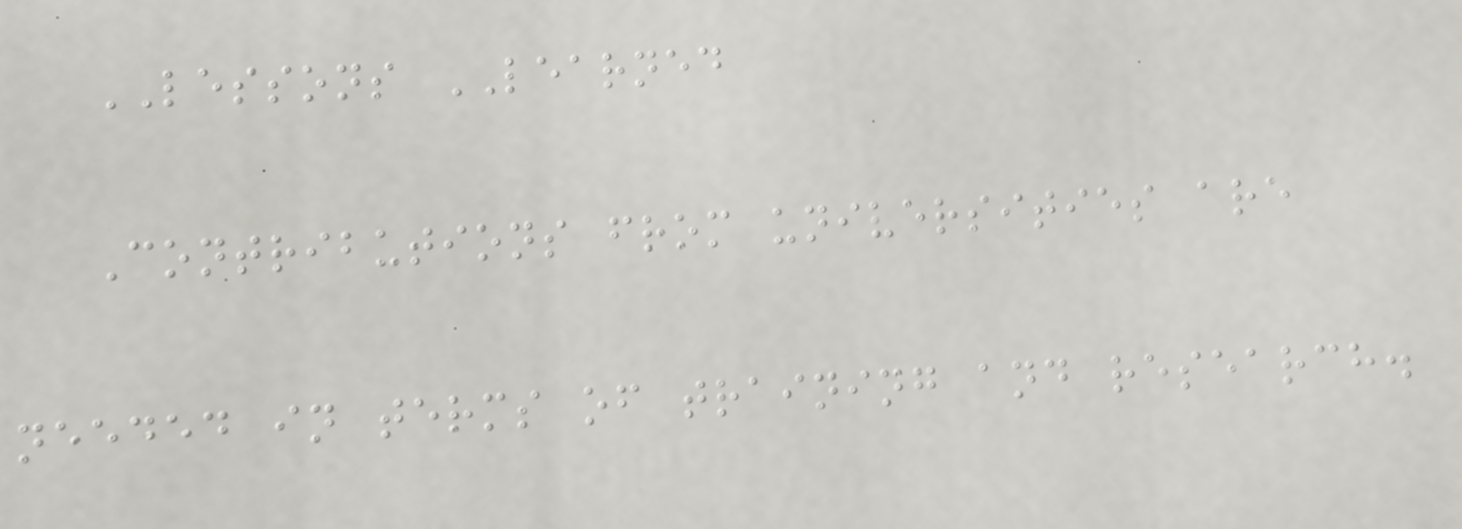LESSONS LEARNED
Contributions from universities are
needed in terms of training and research.
